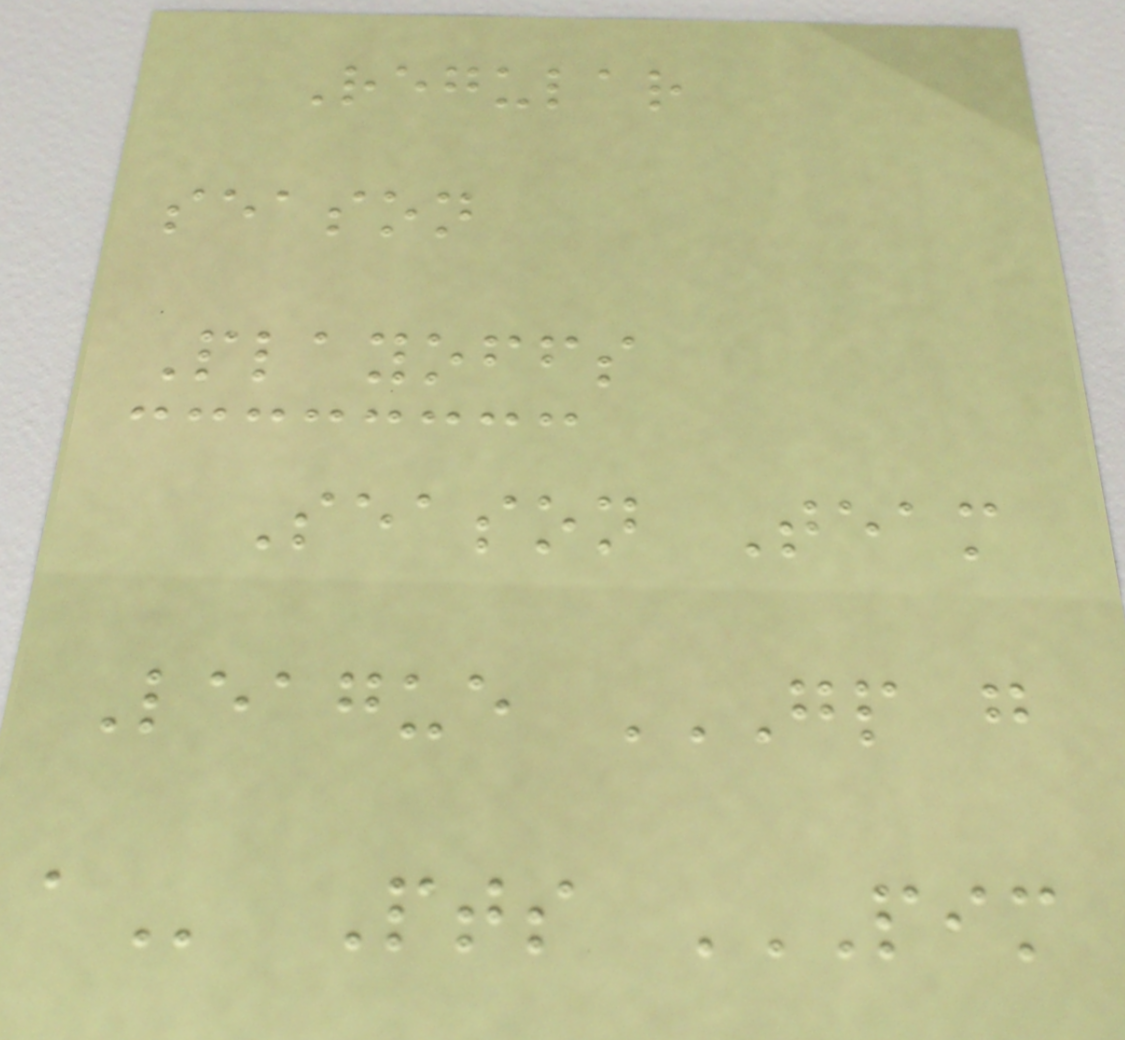Regular
season
Playoffs
Season Team
League GP G
A Pts PIM
